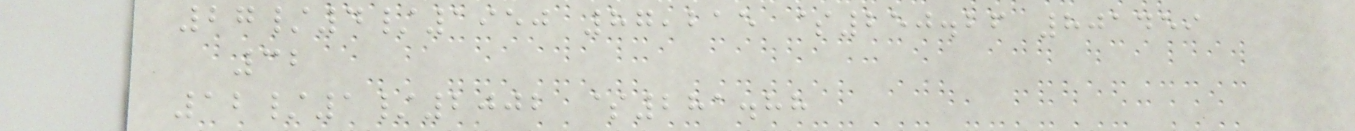27/4/1950 87,215 $250.26 801459
32
12/1/2002 $281.88
